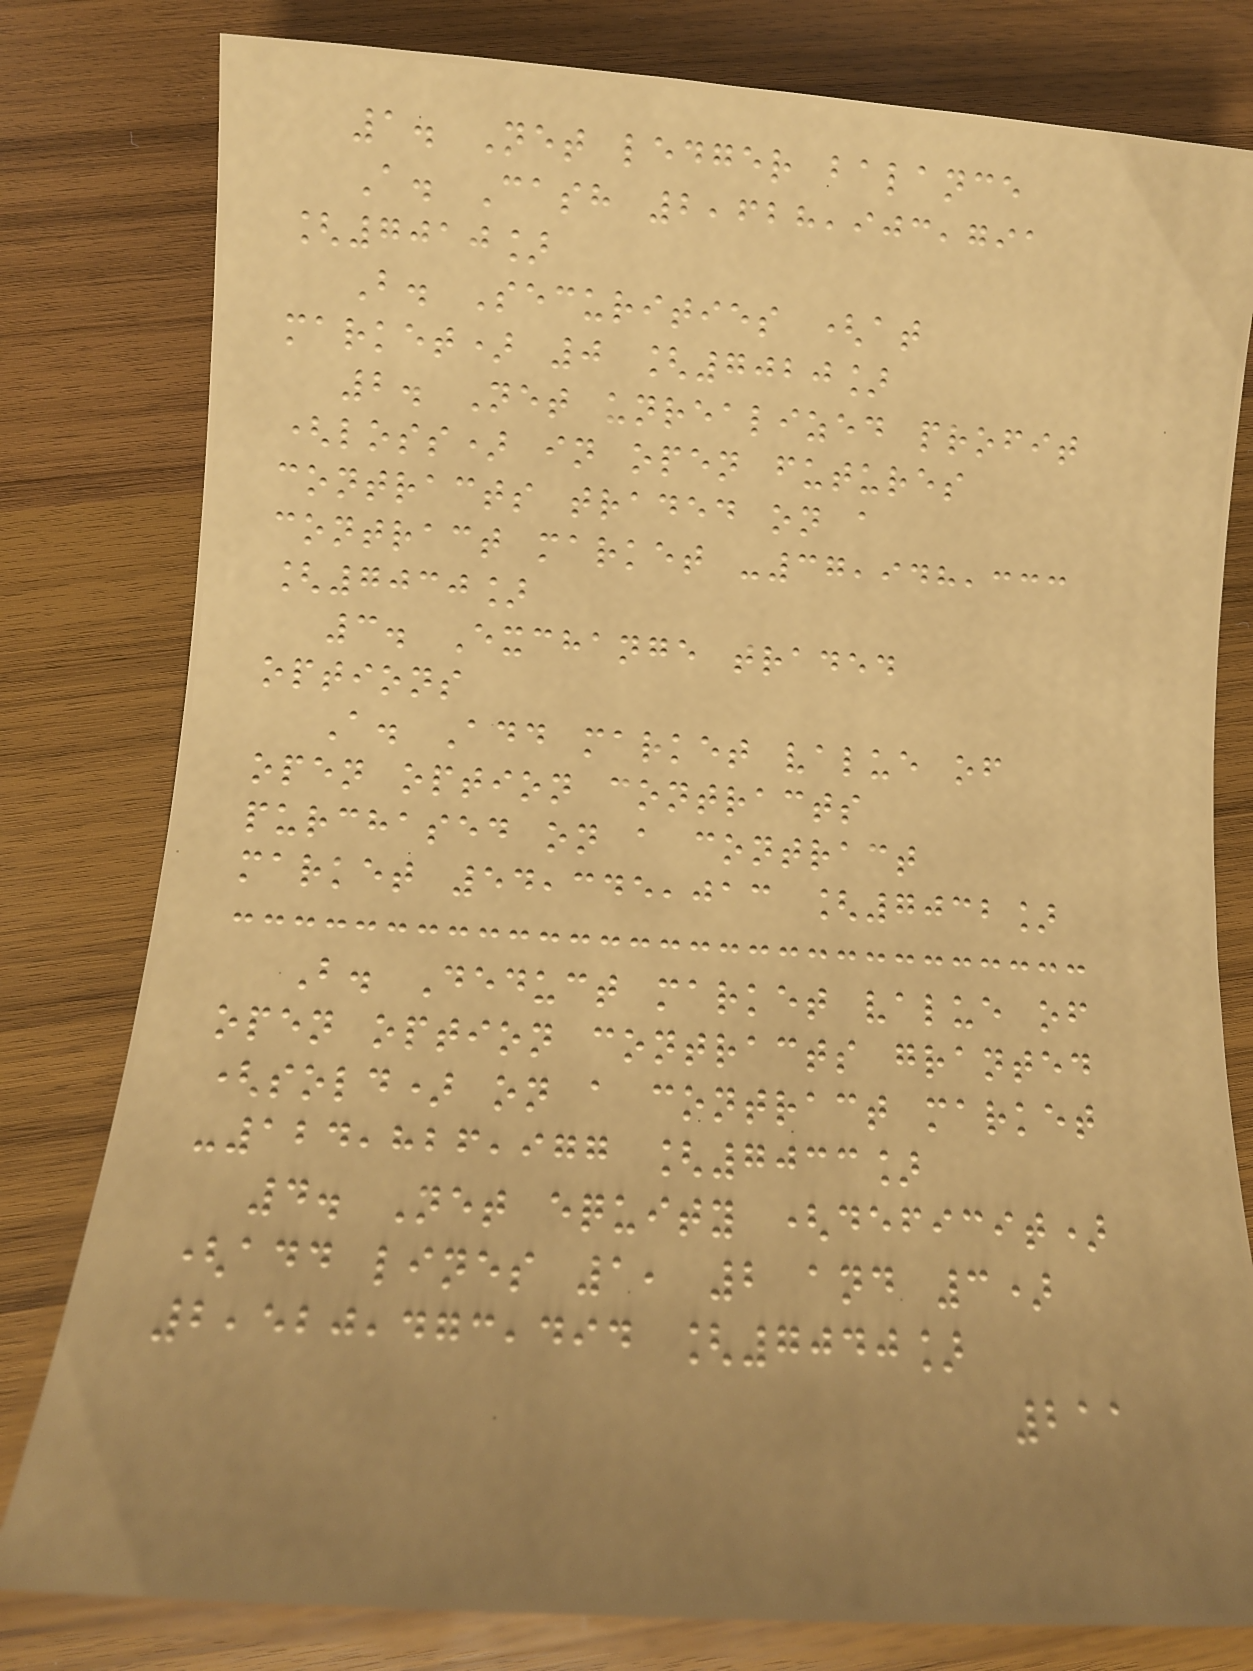1. Net ledger balance
A. Cash 2,628,903,791
[7010]
B. Securities (at
market) 0 [7020]
2. Net unrealized profit
(loss) in open futures
contracts traded on a
contract market -37,948,333
[7030]
3. Exchange traded
options
A. Add market value of
open option contracts
purchased on a contract
market 54,345,013 [7032]
B. Deduct market value of
open option contracts granted
(sold) on a contract market
-124,826,977 [7033]
4. Net equity (deficit)
(add lines 1, 2 and 3)
2,520,473,494 [7040]
211
